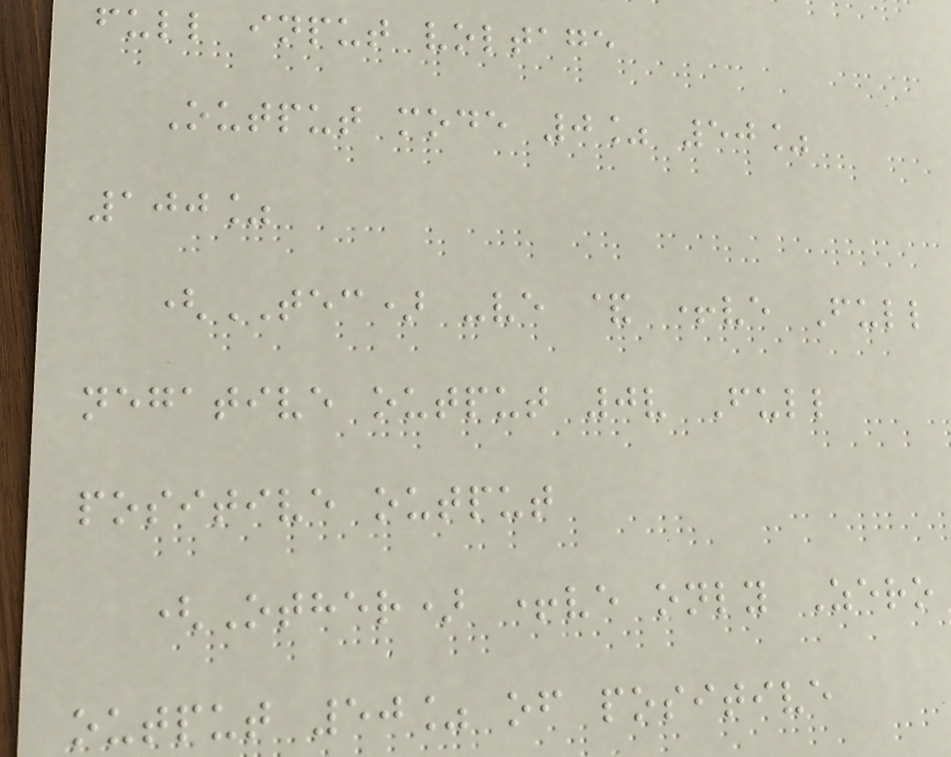full input voltage
Output mode 0% 50%
100%
(TEC) -ve & +ve Full
negative output 0v Full
positive output
(Other) +ve only Zero
output 50% of positive
